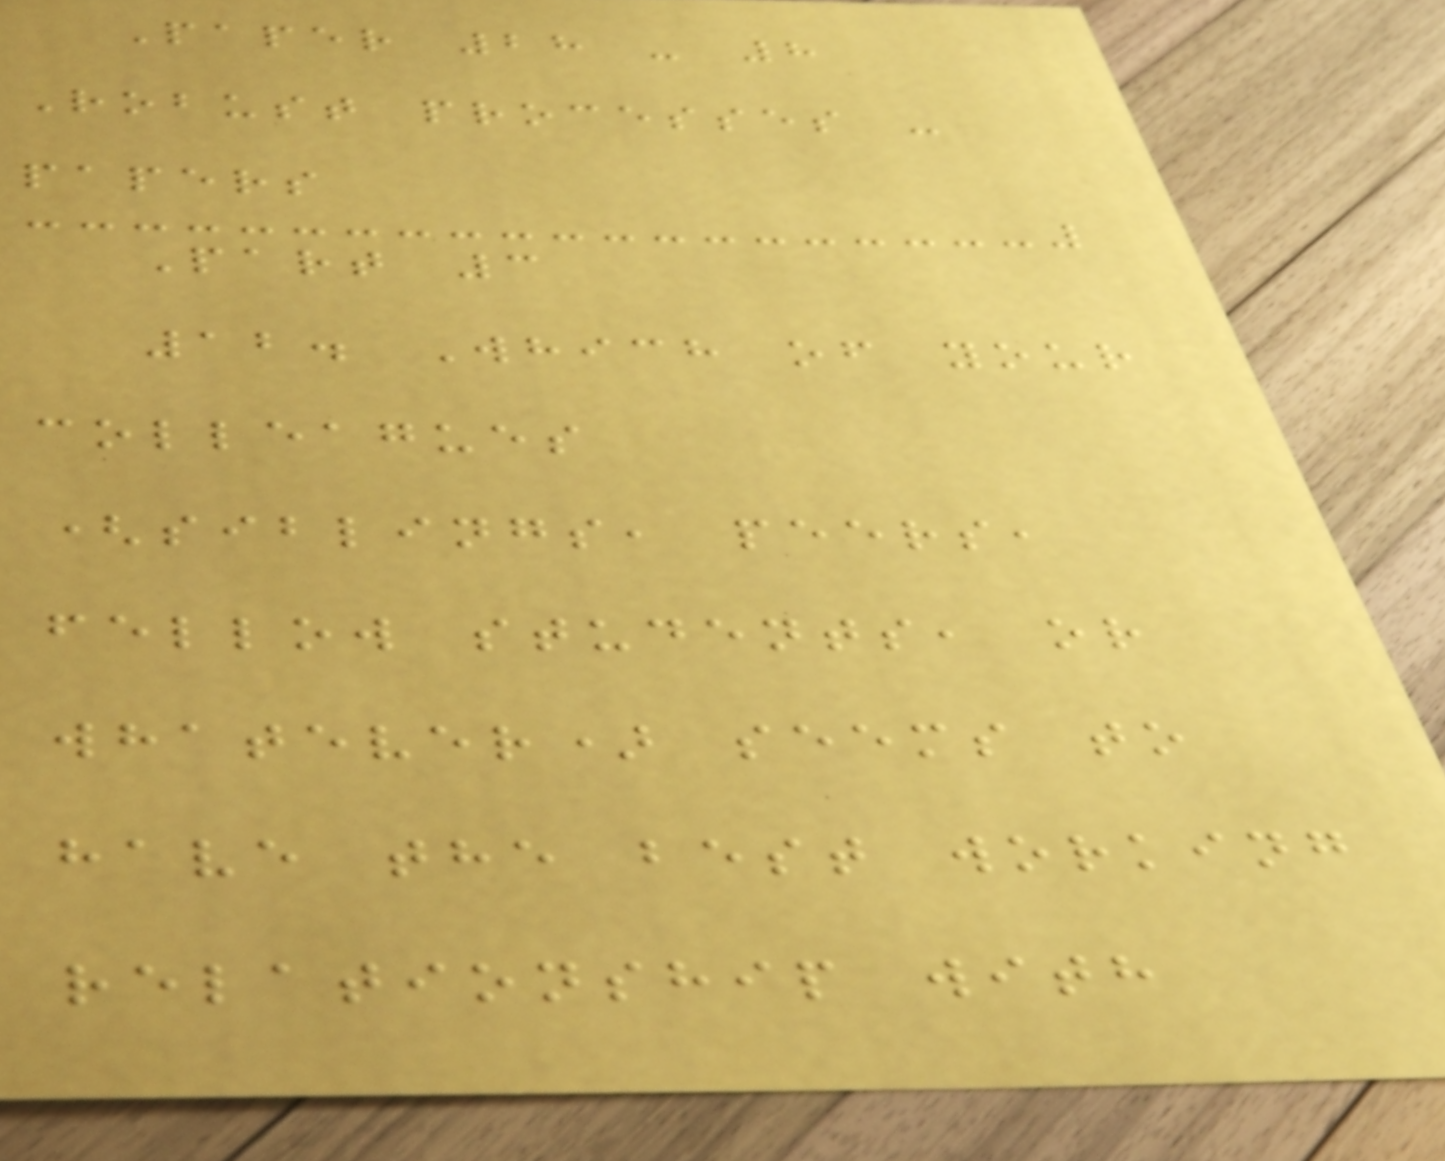Paper 28 - 8
Robust processes -
papers
Part 3
12. Which of your
colleagues
(siblings, peers,
fellow students, or
whatever) seems to
have the best working
relationship with
